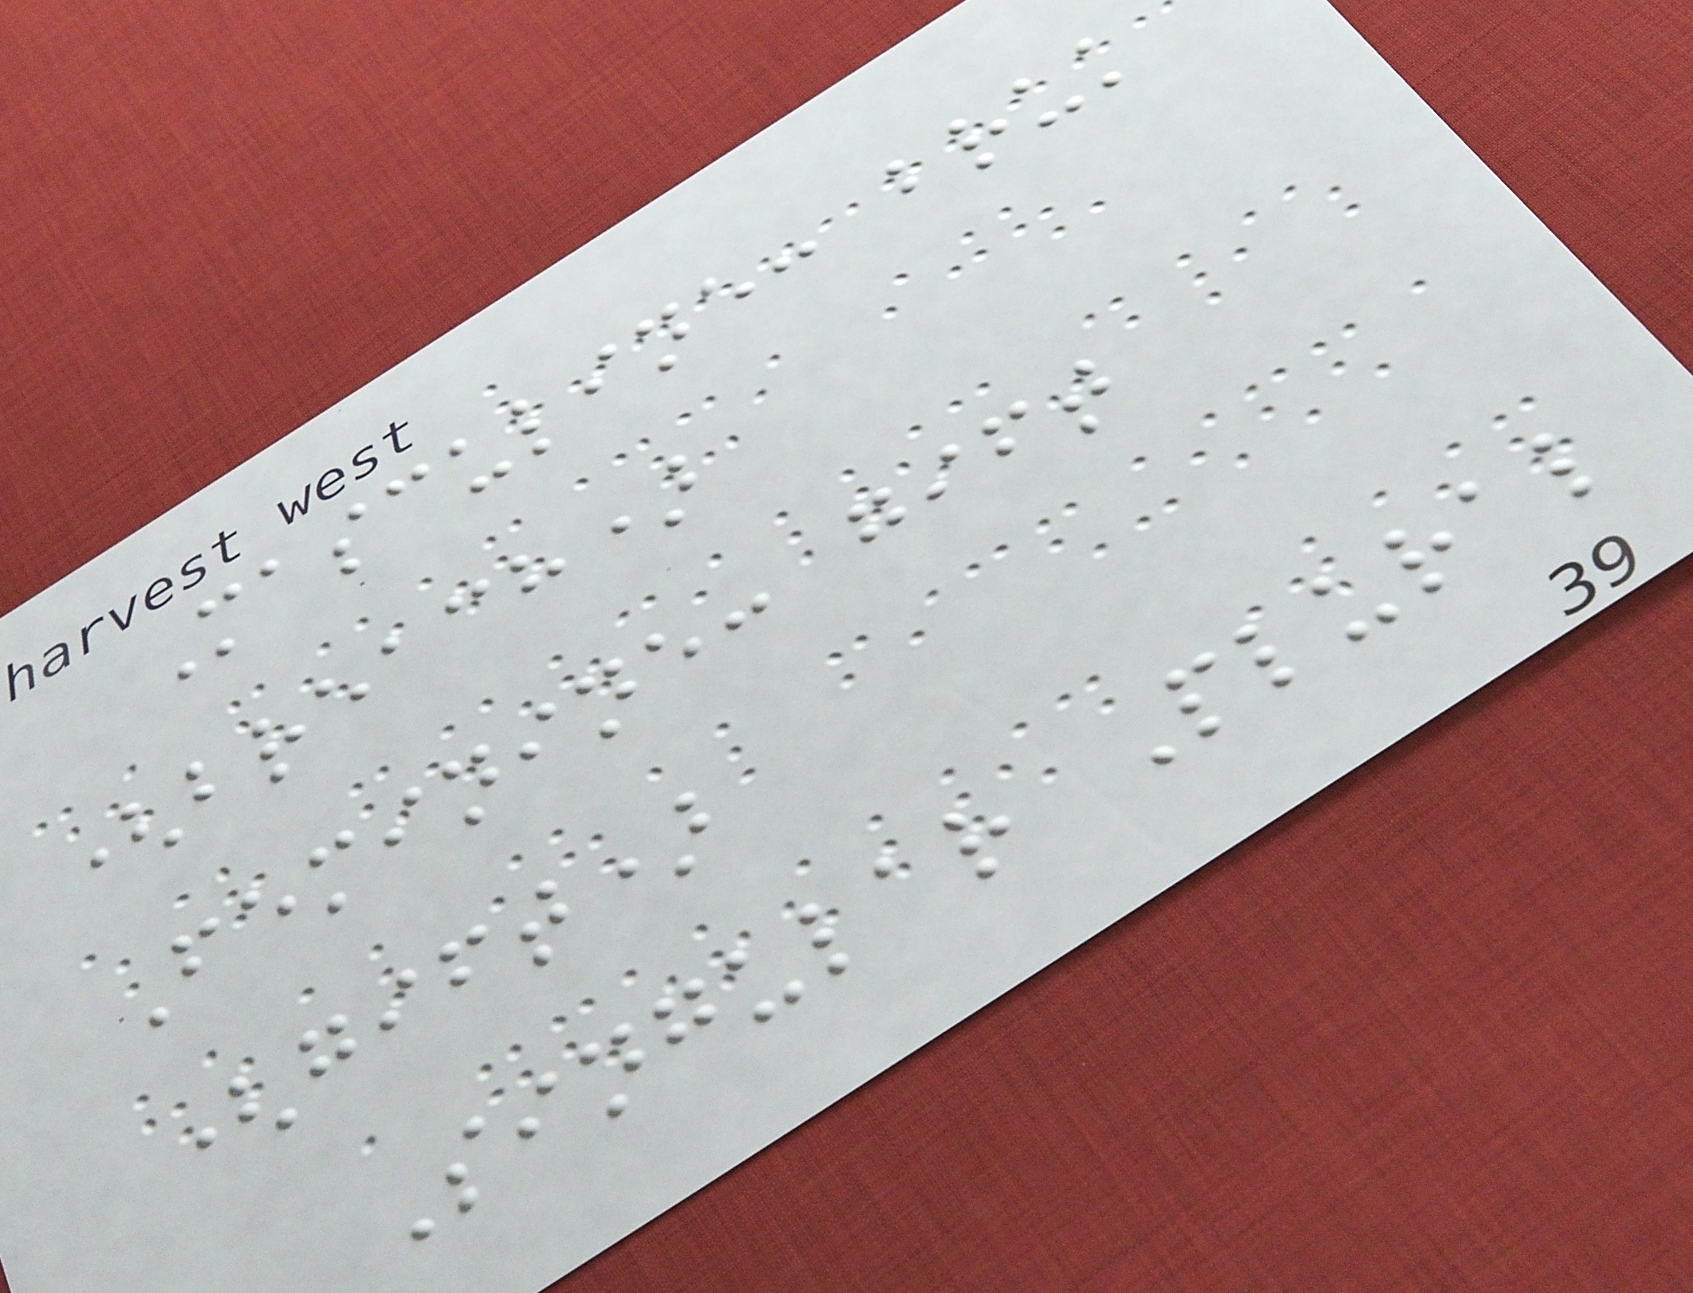Masculine: bruk
(breach)
Feminine: gift
(gift)
Singular Plural
